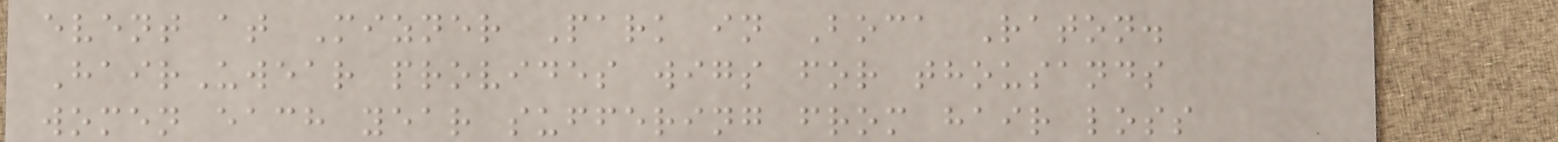event at Mizner Park in Boca Raton.
HairUwear provides wigs for thousands
women each year suffering from hair loss
